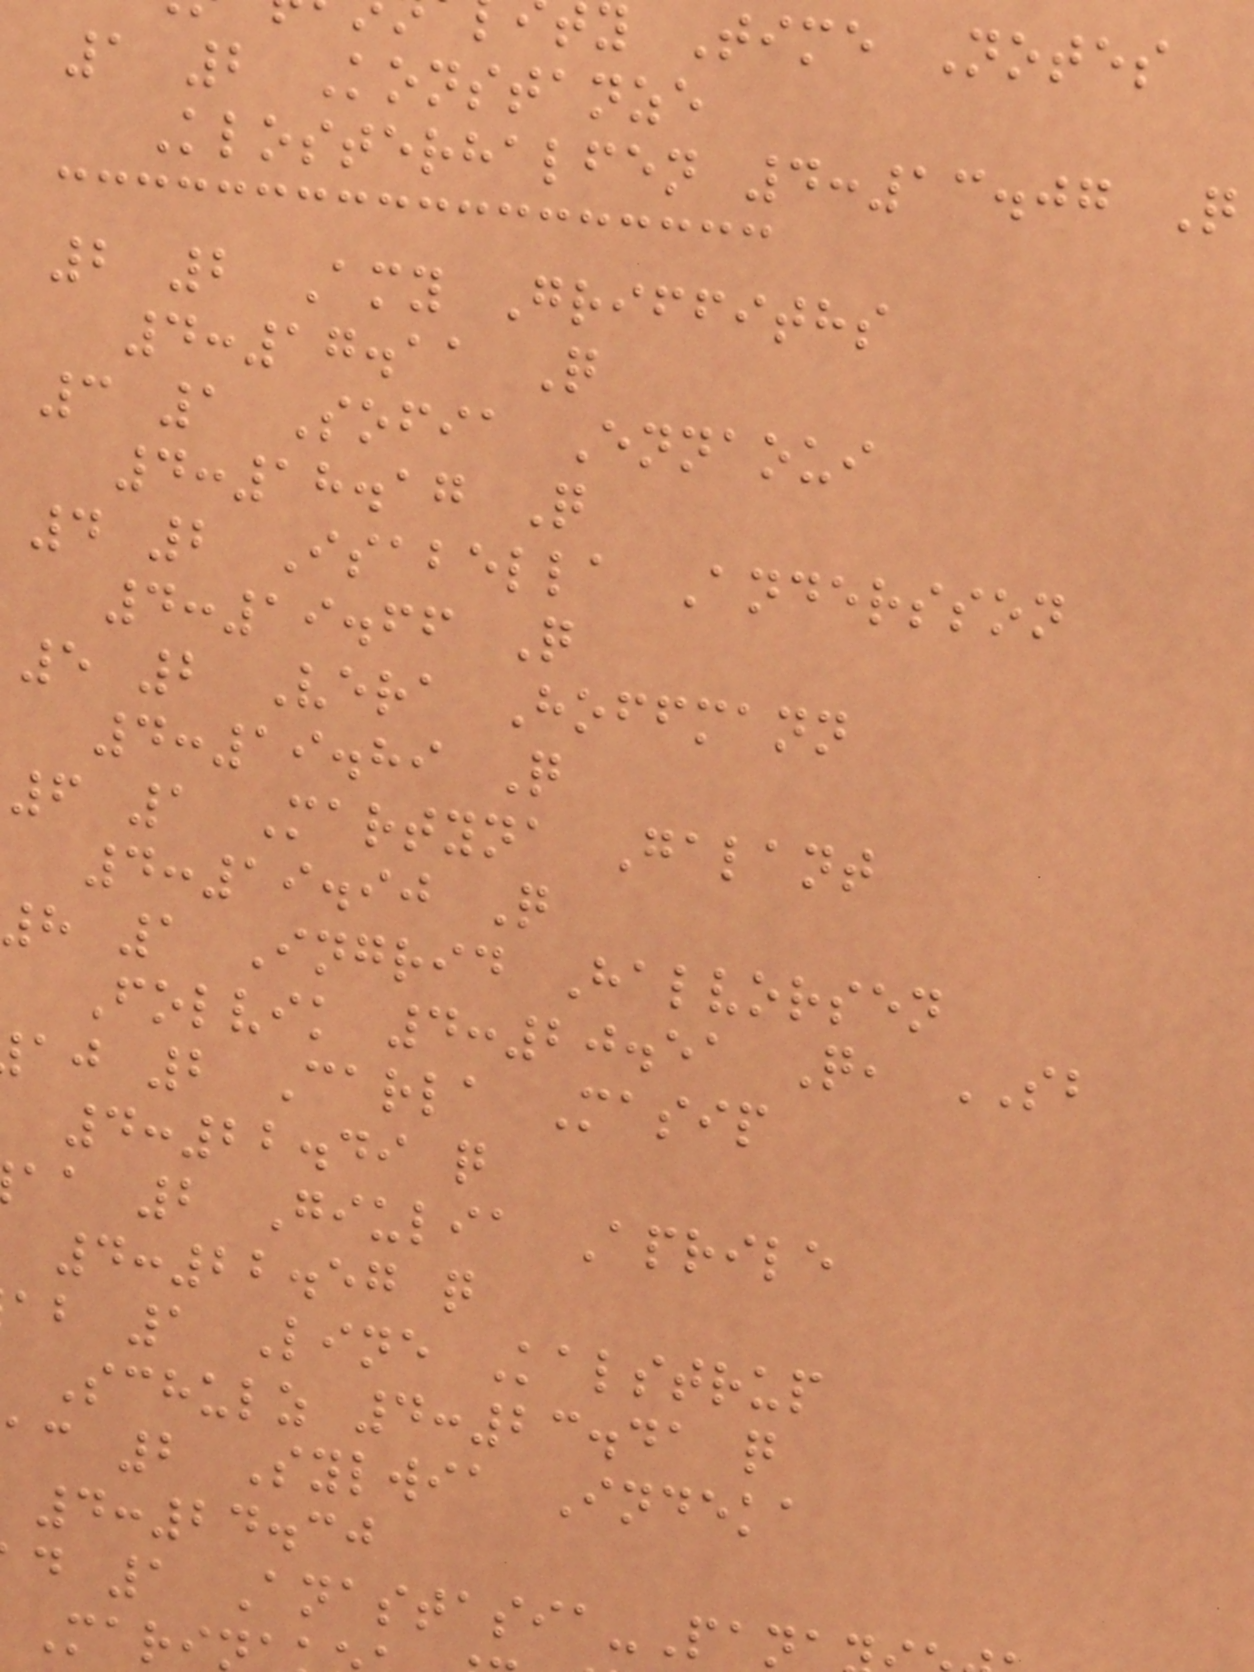y Time Notes
1 2 Konstanze
Klosterhalfen 4:13.07 Q
2 2 Amy Griffiths
4:17.11 Q
3 1 Sofia Ennaoui
4:18.17 Q
4 2 Isabella Andersson
4:19.66 Q
5 2 Vera Hoffmann
4:19.89 Q
6 1 Martyna Galant
4:19.90 Q
8 1 Ingrid Halvorsen
Folvik 4:20.51 Q, SB
aj 2 Carla Masip
4:22.49 q
aa 2 Giulia Aprile
4:22.57 q
ab 1 Line Kalstrup
Schulz 4:23.41 q
ac 2 Sylwia Indeka
4:24.30
d 1 Anastasia-Pan
Mari
